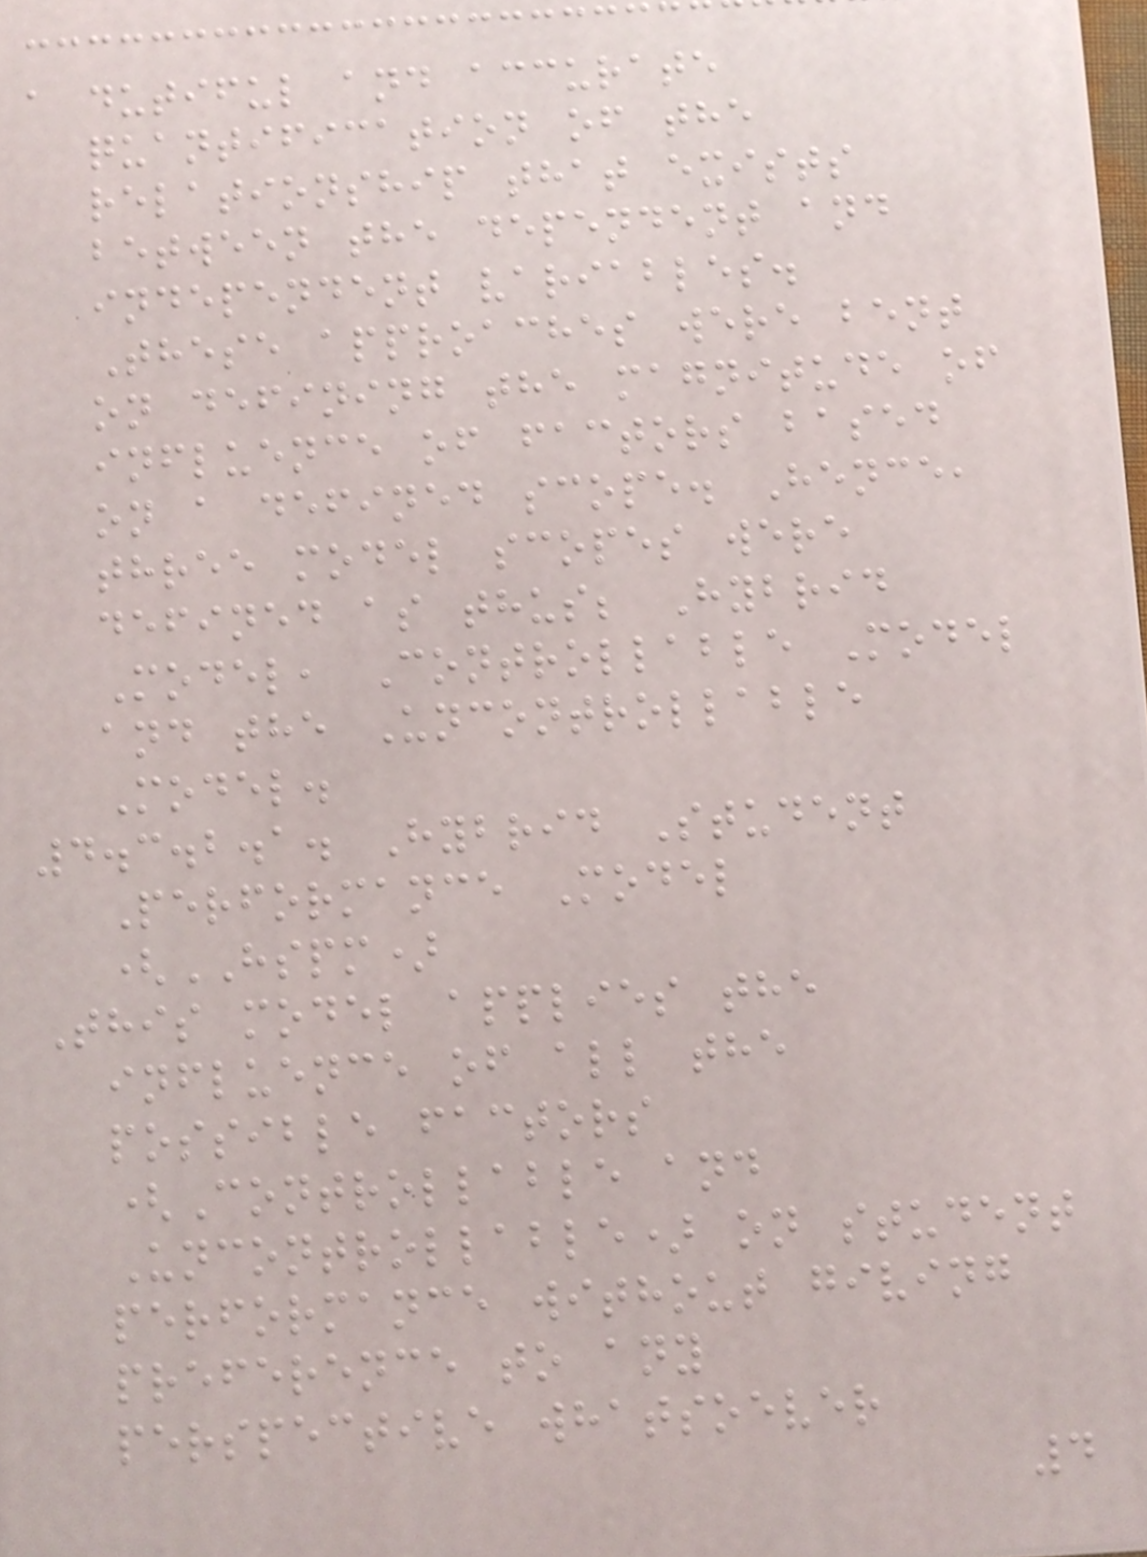a dutiful and accurate
quantification of the
relationship that exists
between the dependent and
independent variables.
These approaches were bent
on defining the magnitude of
influence of factors based
on a defined scope. Hence,
three model scopes were
defined as thus; Hybrid
Model, Controllable Model
and the Uncontrollable
Model.
4.3.2.1. Hybrid Student
Performance Model
(HSPM)
This model applies the
influence of all the
possible factors
(Controllable and
Uncontrollable) on student
performance without giving
preference to any
perspective whatsoever
4
